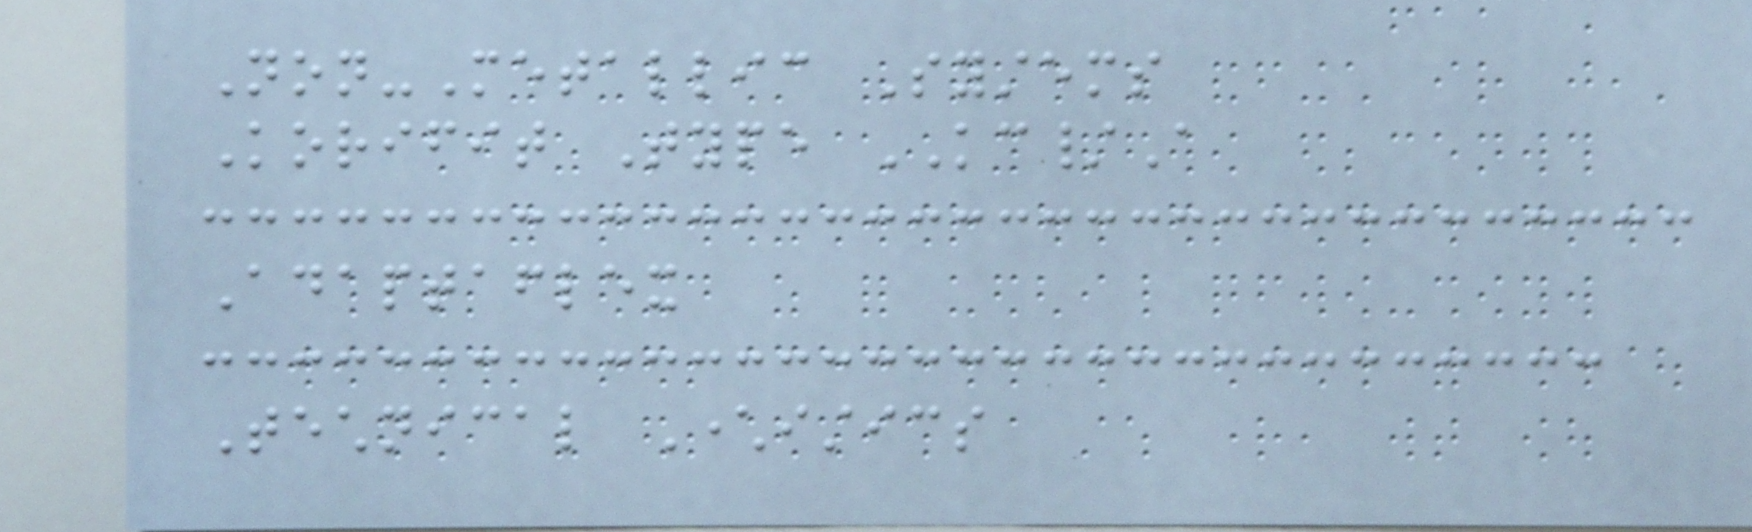Non-Metallic Systems
Korifit Type KC/A
Adaptaflex
Technical Characteristics
